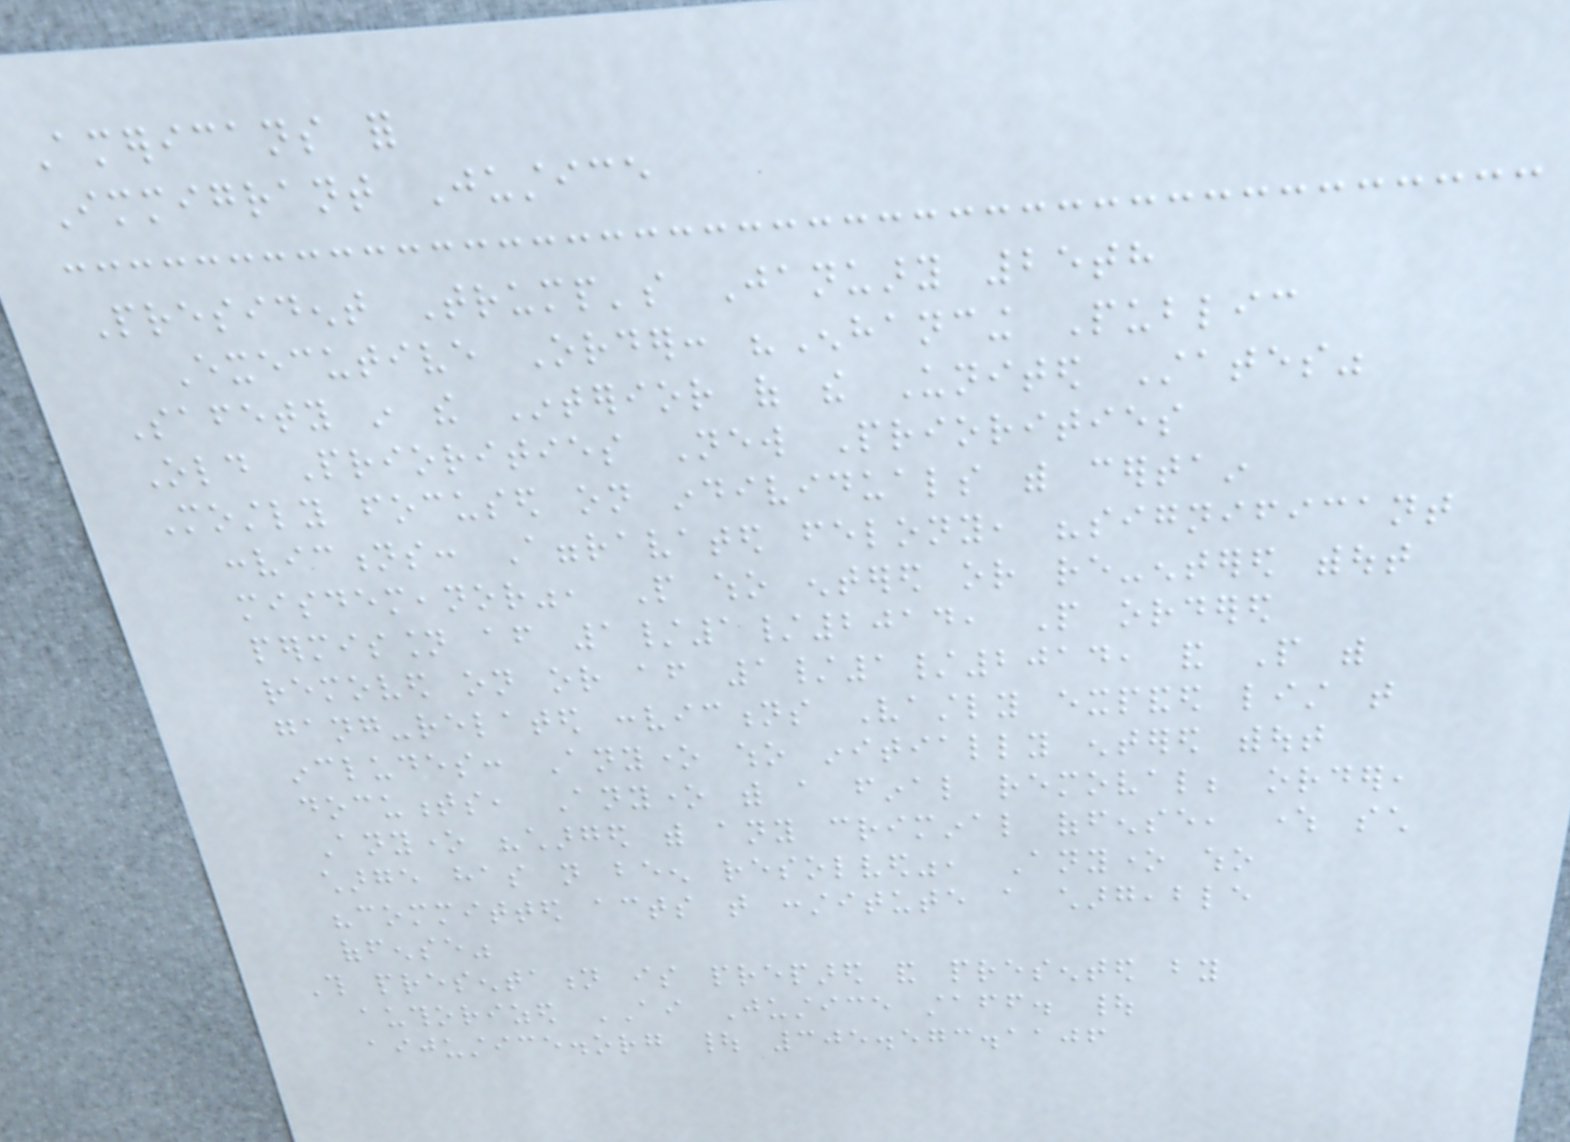Americans for
Immigrant Justice
President Trump's January 25th
Executive Order: "Enhancing Public
Safety in the Interior of the United States"
Old Priorities New Priorities
Mostly focused on individuals with certain
convictions: Aggravated felony, "significant
misdemeanor", People who entered or re-entered without
permission after 1/1/2014, People ordered
removed on or after 1/1/2014, and People with
gang-related convictions Vastly expanded list that
includes: Anyone who initially entered without
documents, Anyone with a final removal; order,
Anyone "charged with any criminal offense, where such
charge has not been resolved", Anyone who
"committed acts that constitute a chargeable
offense"
This presentation is prepared and presented by
authorized AI Justice staff. |
aijustice.org | 305.573.1106
